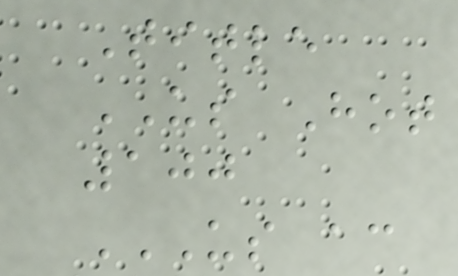Title
US Hot
100
US AC
